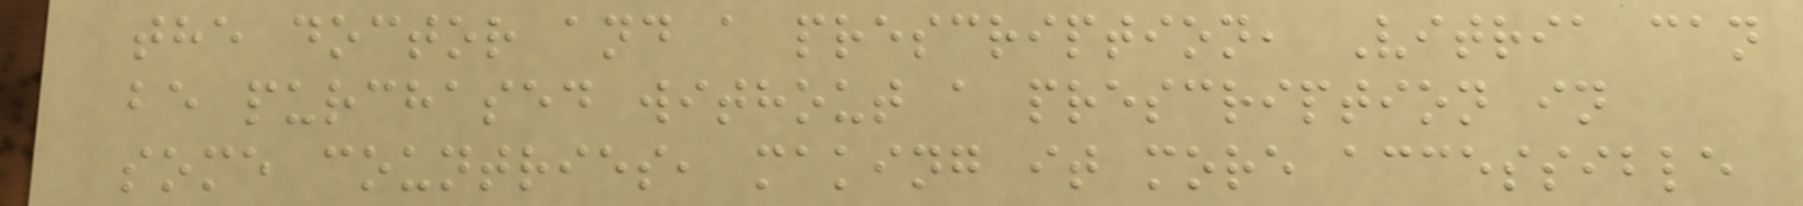the doctor and a prescription, Vitria can
be purchased without a prescription in
some countries, making it more accessible
